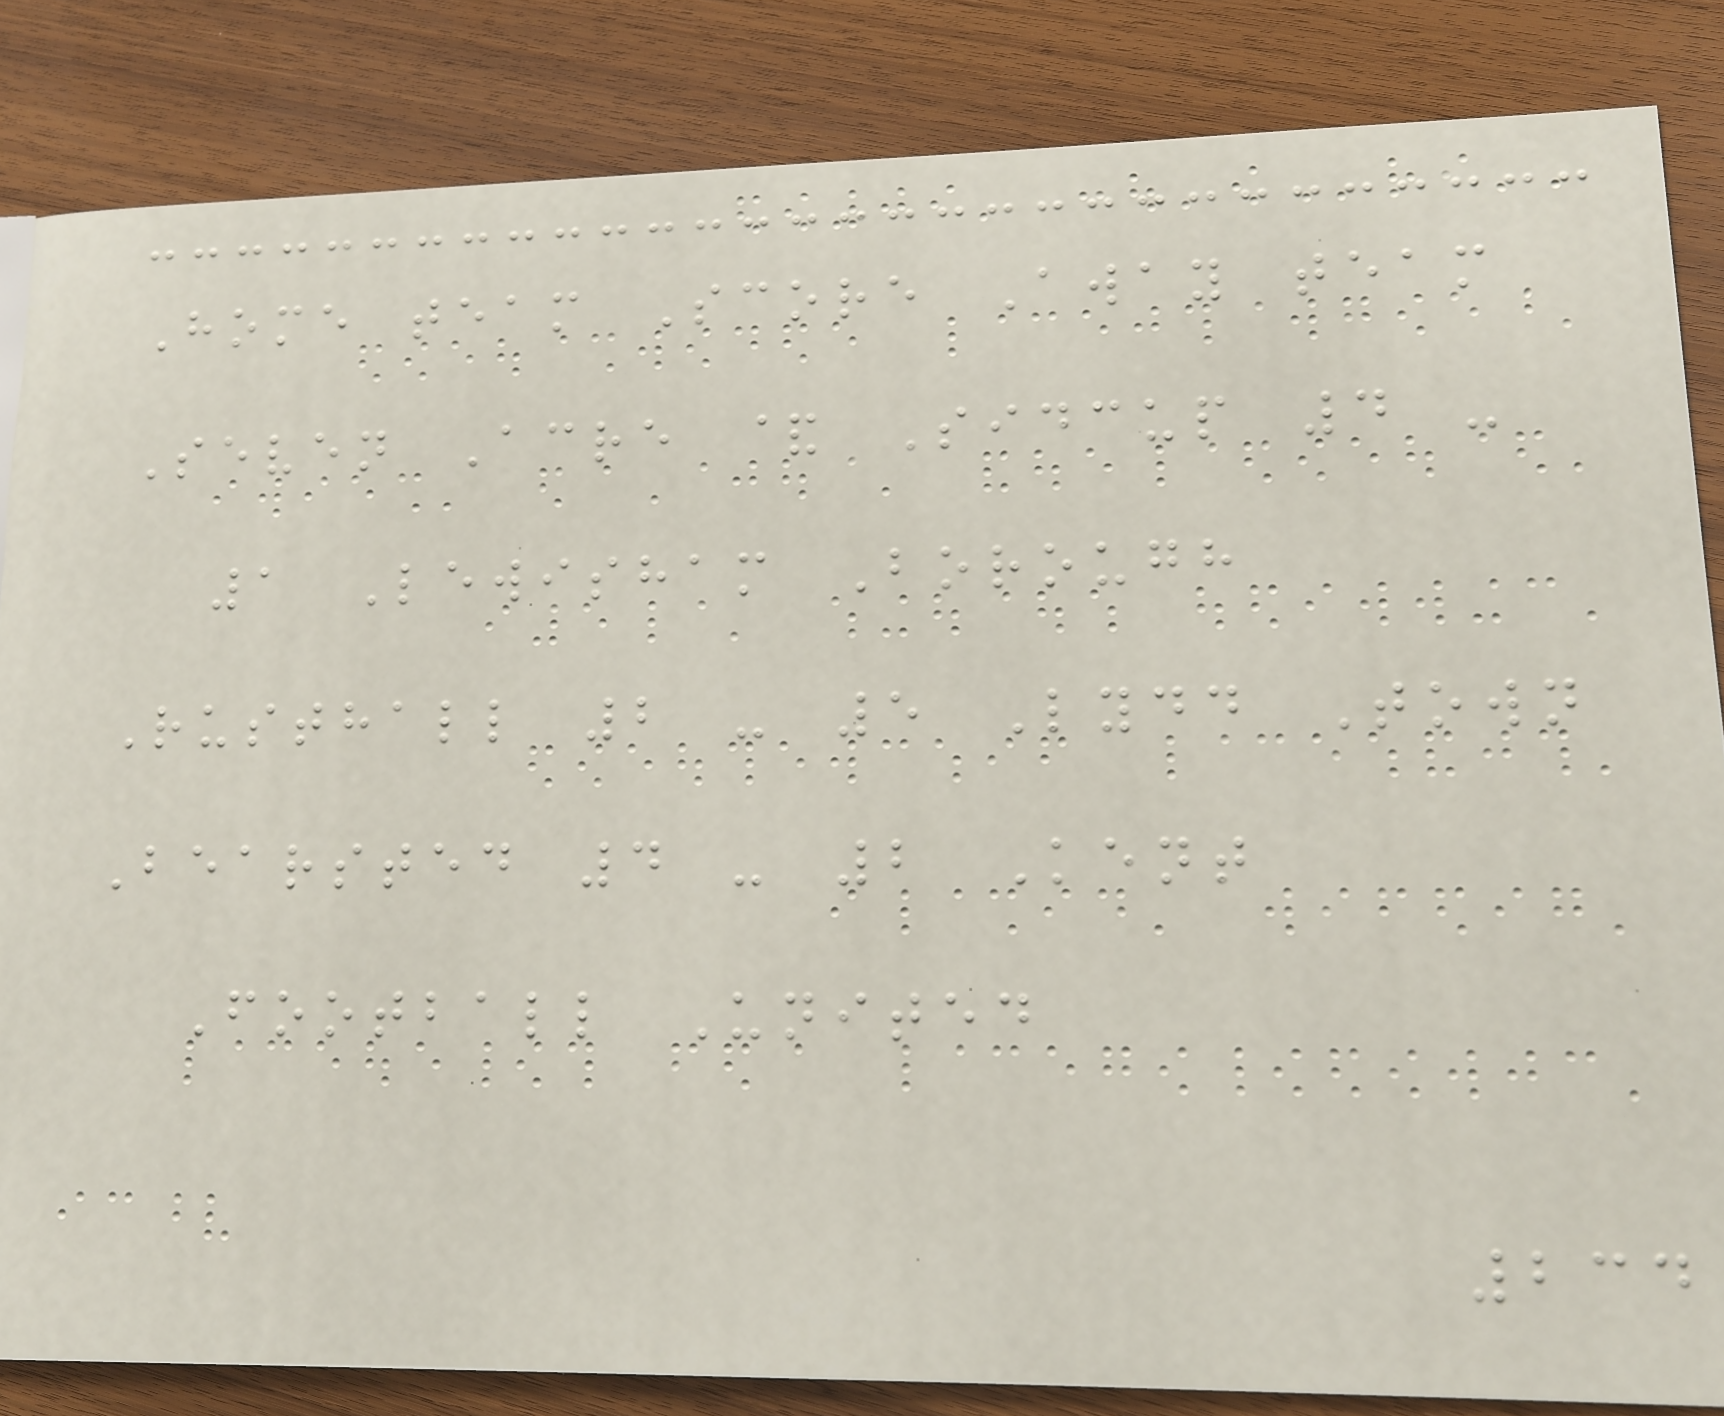Home team Score Away team
Seven Acre & Sidcup 4 -
1 Lewisham Borough
Rusthall 2 - 5 Lydd Town
Bearsted 4 - 2 Kent
Football United
234
